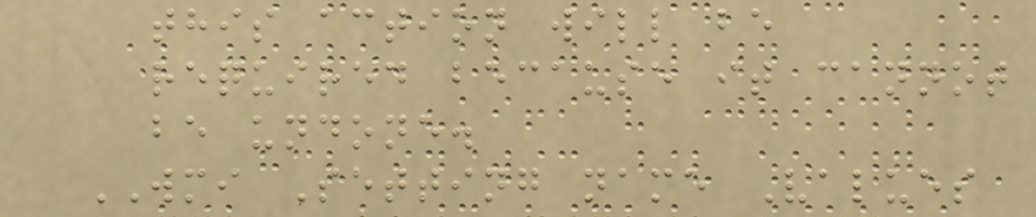this action will be
required because it cannot
be undone.
WMI Setting name Values
